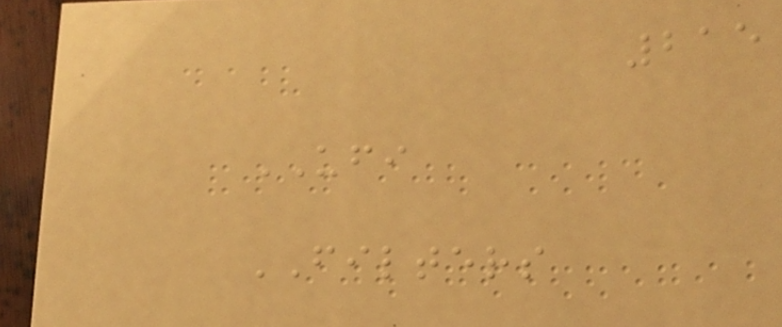215
UFI
FILTERS
